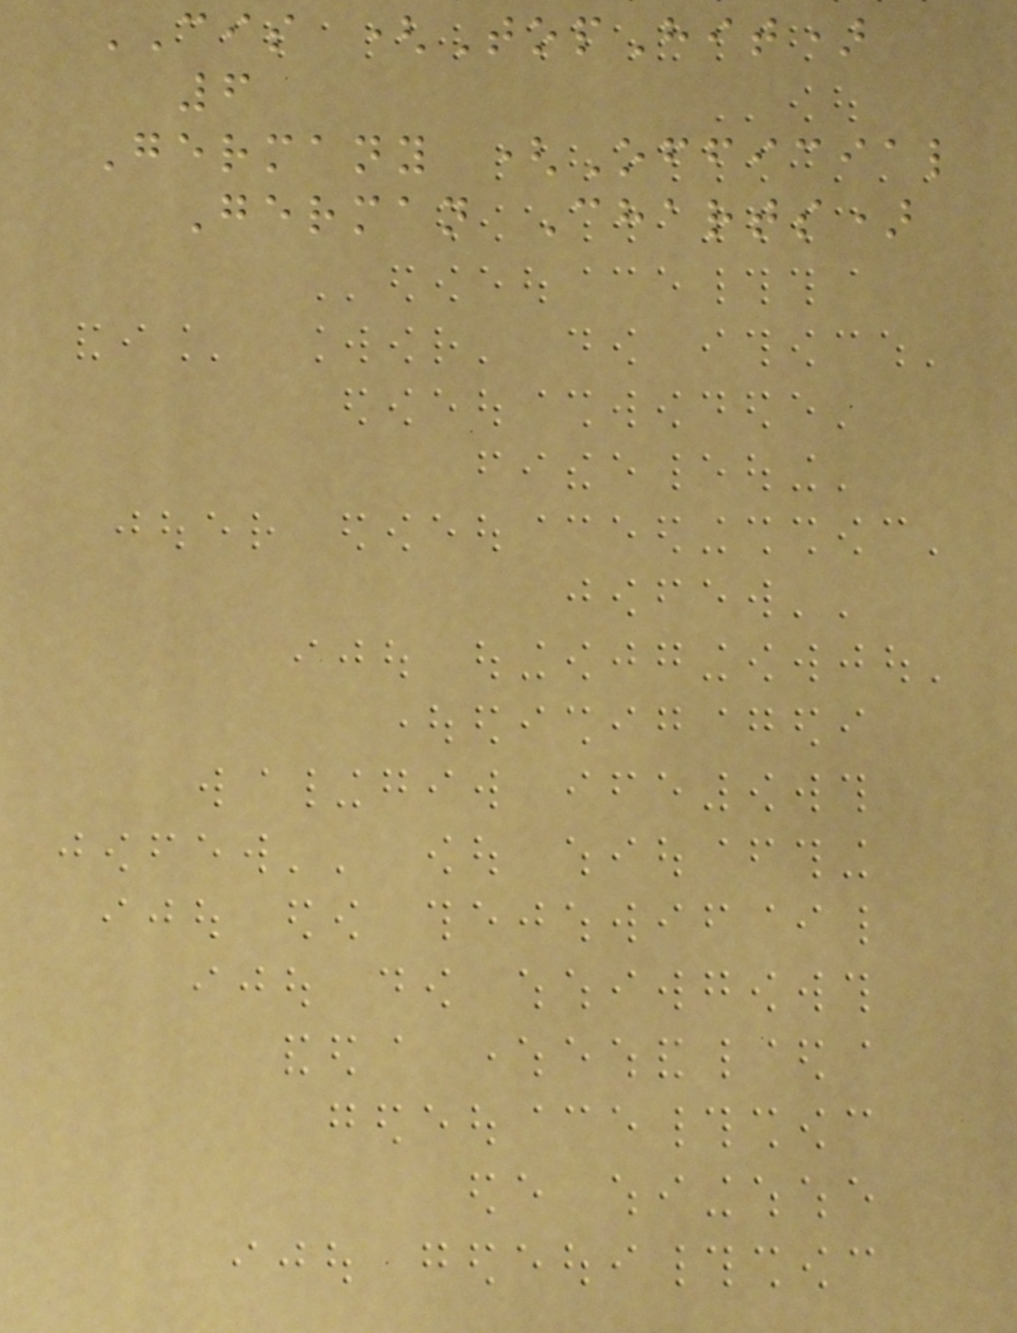CIS (TopHit)
6
Germany (Official
German Charts)
